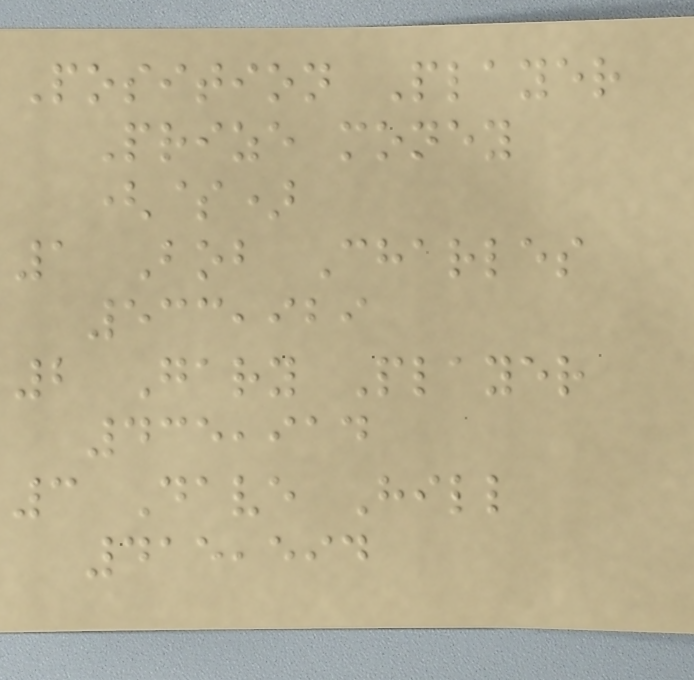Position Player
Prize money
($)
1 Bob Charles
533,929
2 Gary Player
435,914
3 Dave Hill
415,594
